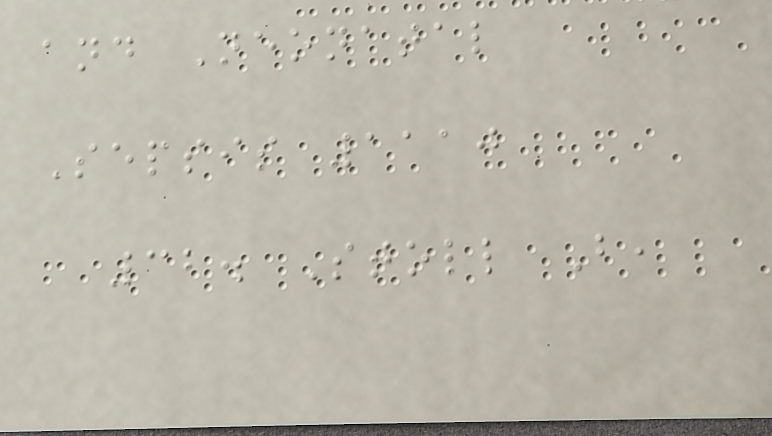and Neonatal
Sepsis 1110
32. Stoll B,
